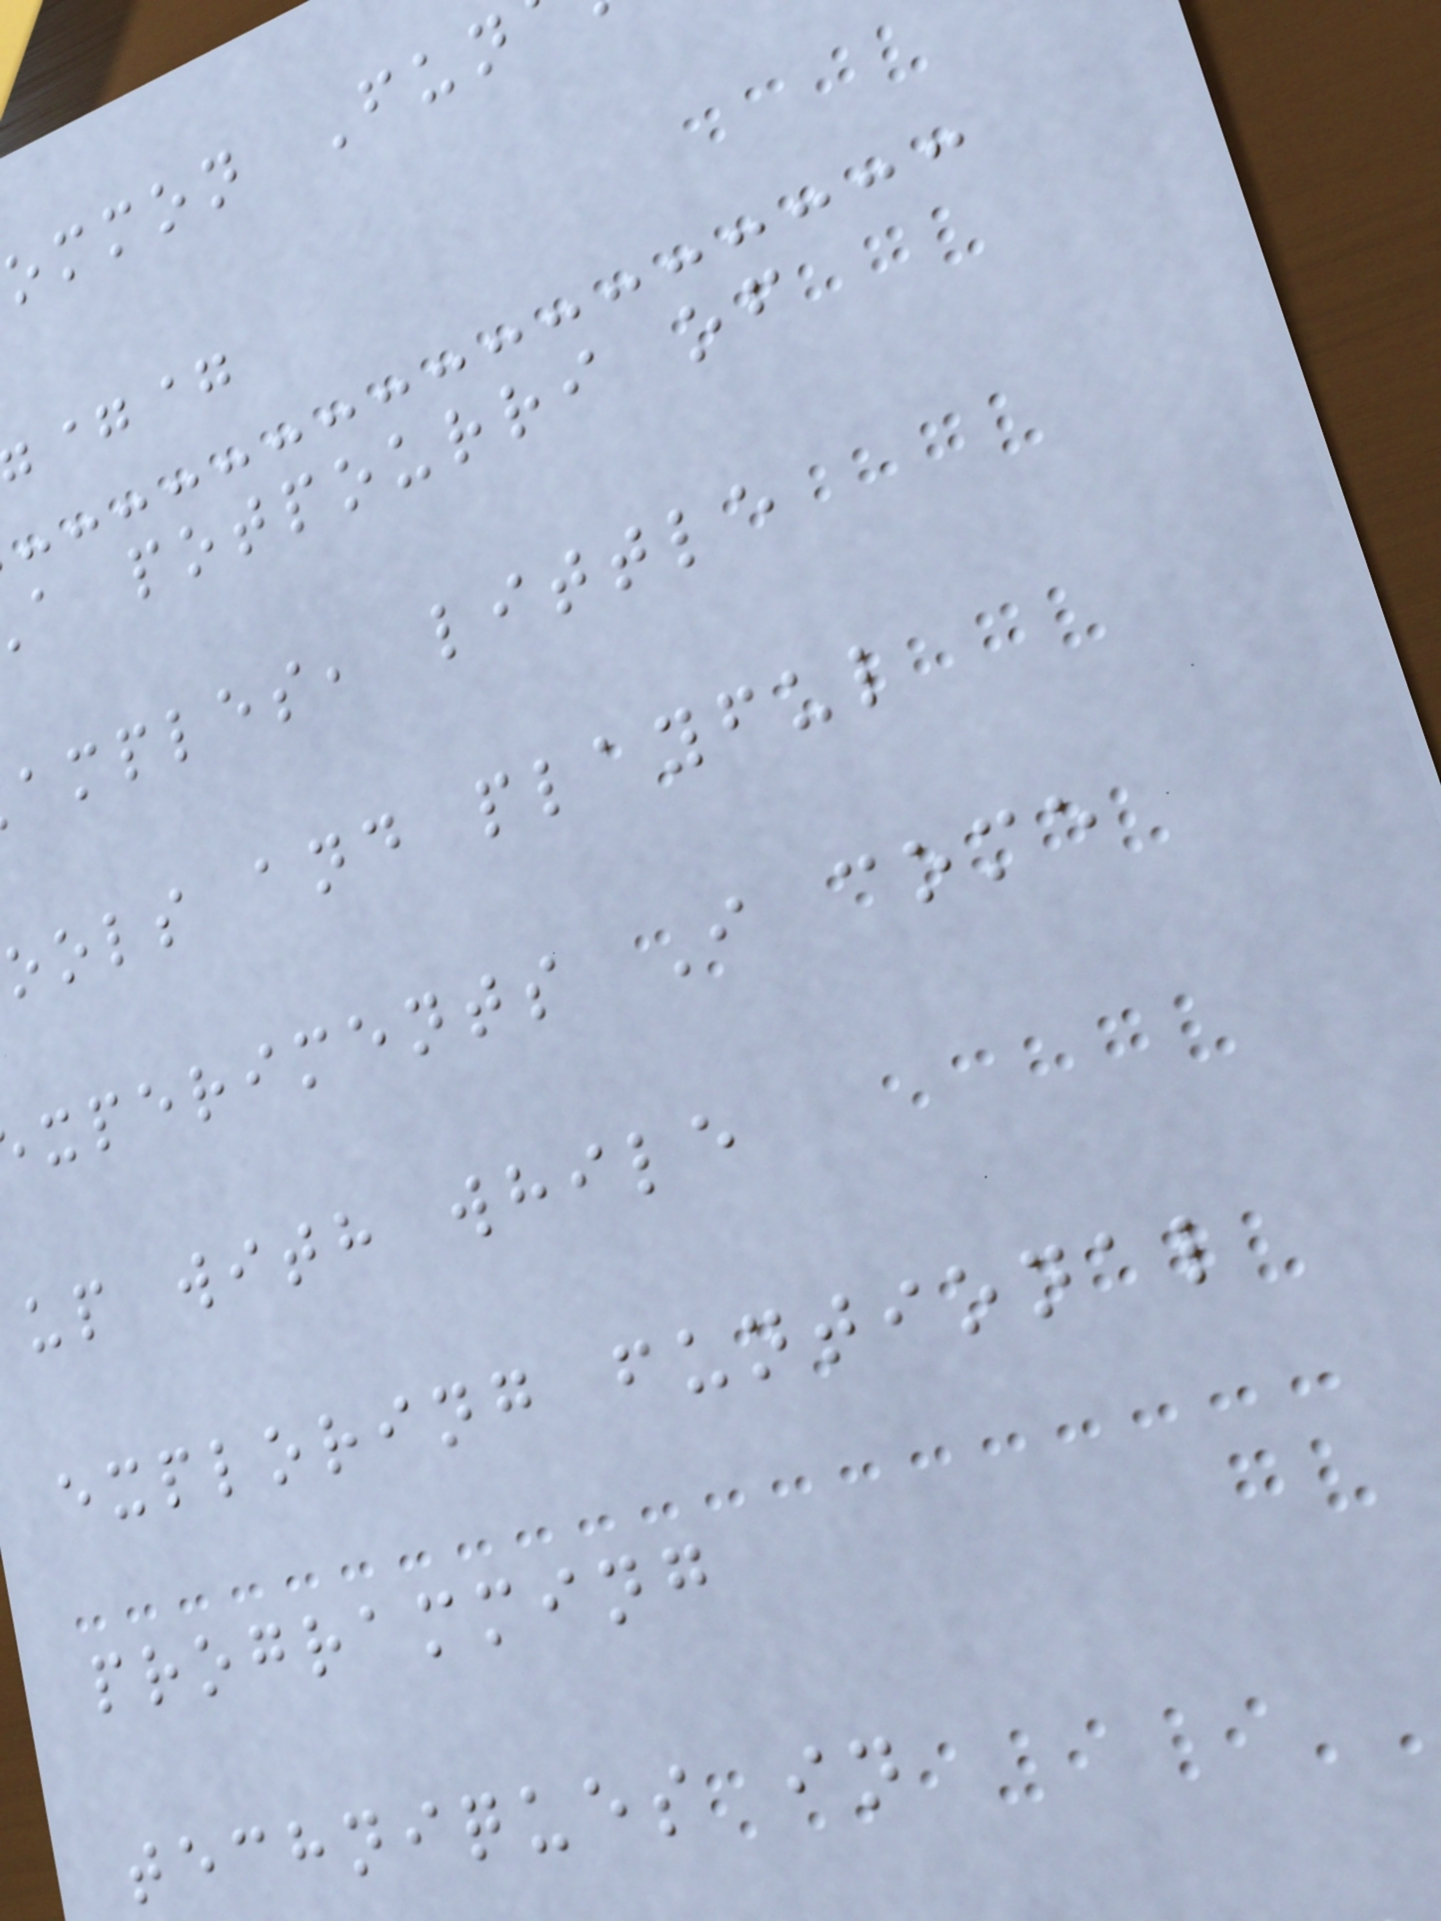ommon Fun
==
a potpourri of
amples, little
ools and playful
xperiments I come
up with while
exploring funtional
programming
techniques in
